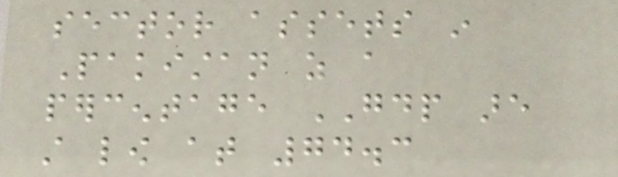sector assets in
Pakistan as a
percentage GDP are
still low at 74.3
